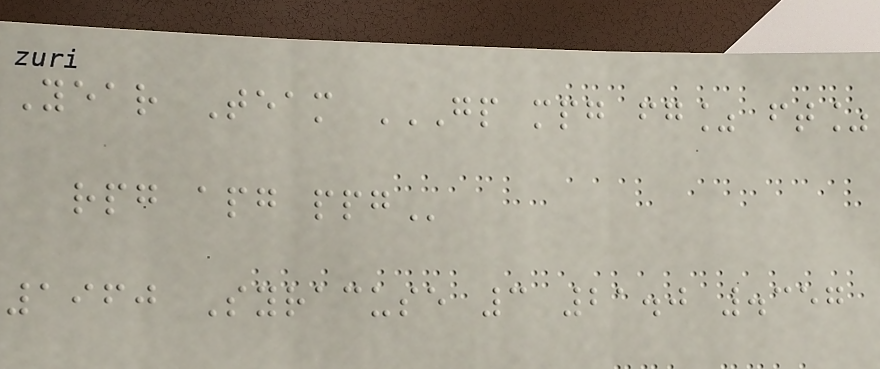Year Team GP MPG FG% FT%
RPG APG PPG
1960 Syracuse 3 21.0 .357
